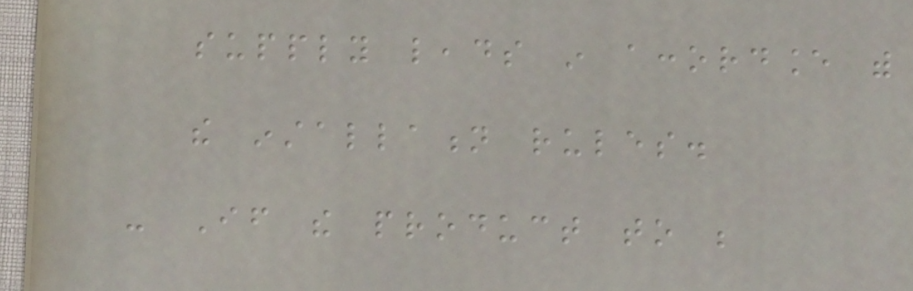supply leads in accordance with
the installation rules.
- If the product to be
